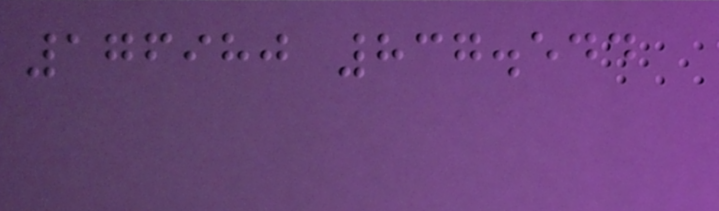176980 837.544
